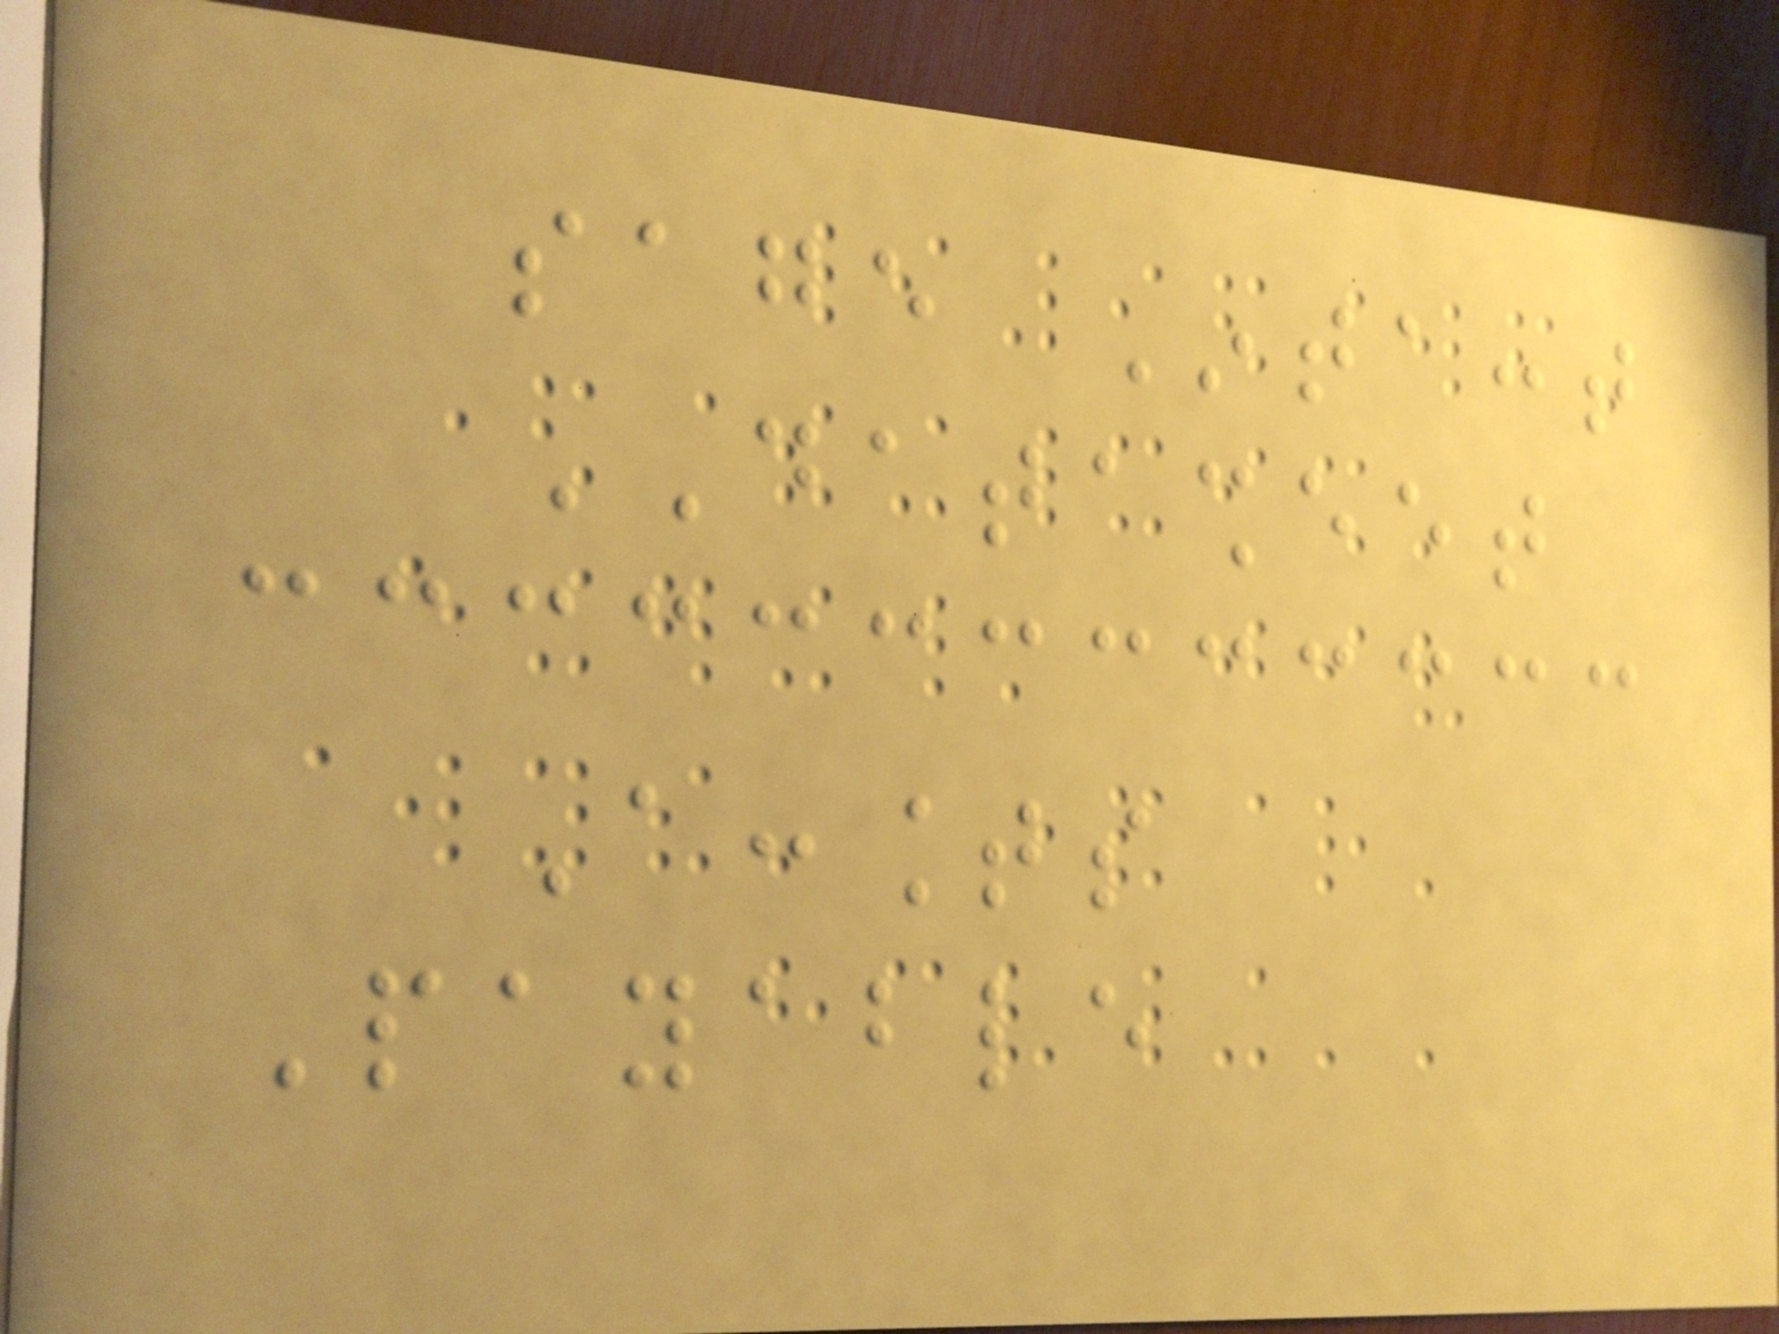sage Intacct
DATASHEET
Accounts
Payable
